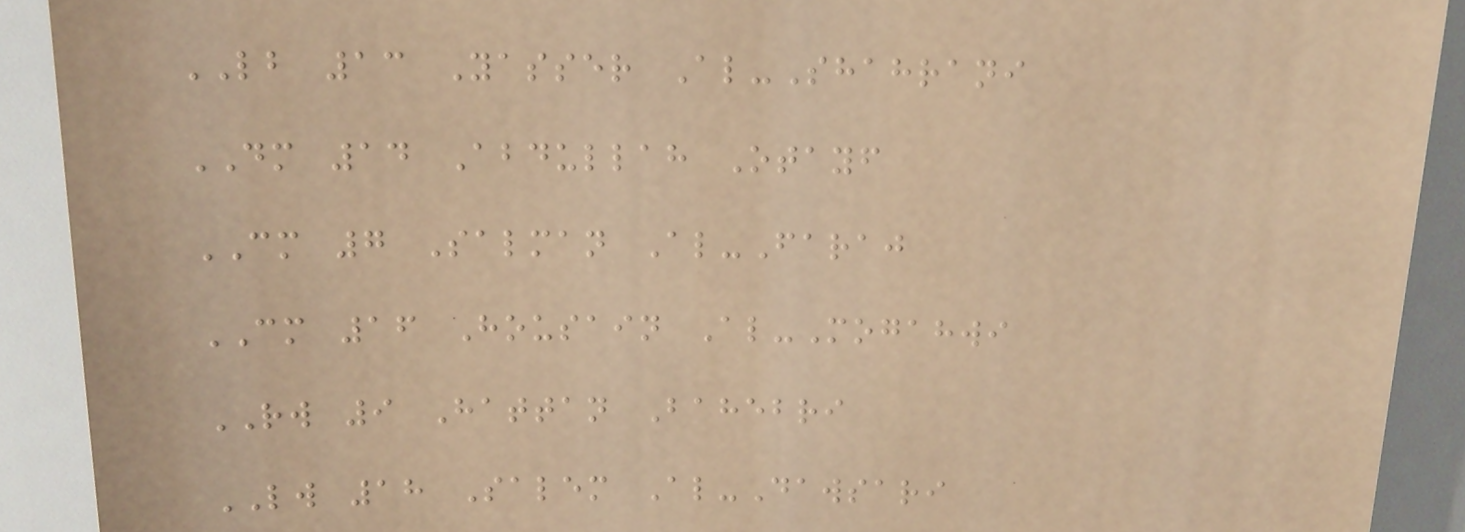LB 13 Yasser Al-Shahrani
DM 14 Abdullah Otayf
CM 7 Salman Al-Faraj
CM 16 Housain Al-Mogahwi
RW 9 Hattan Bahebri
LW 18 Salem Al-Dawsari
